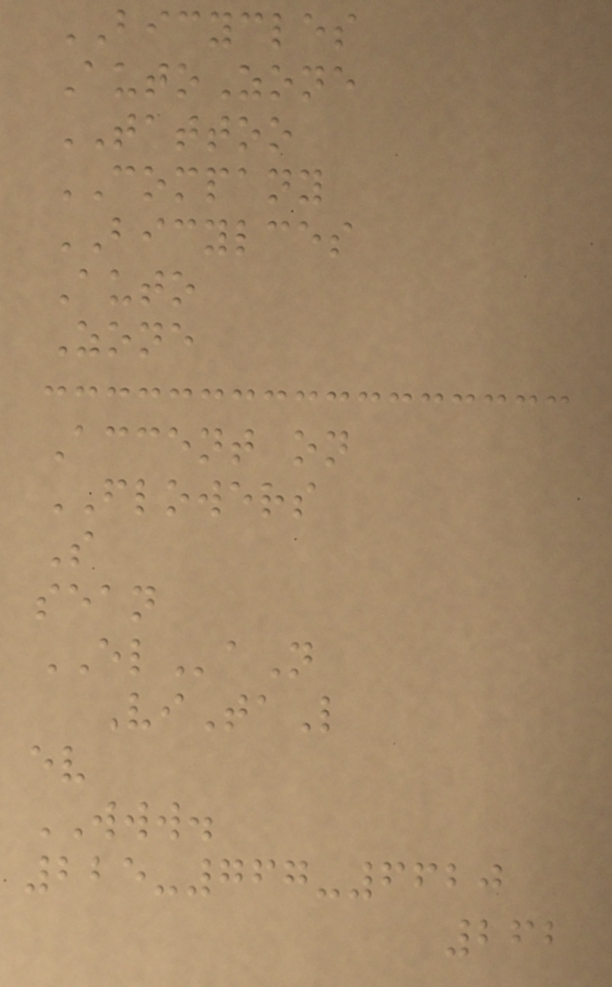BICYCLES
AutoZone
TATTOO
COMPANY
BICYLCES
Auto
Zone
Accent on
FLOWERS
S
sean
ELaN
ViTaL
ev
WWW.
225-767-6620
262
